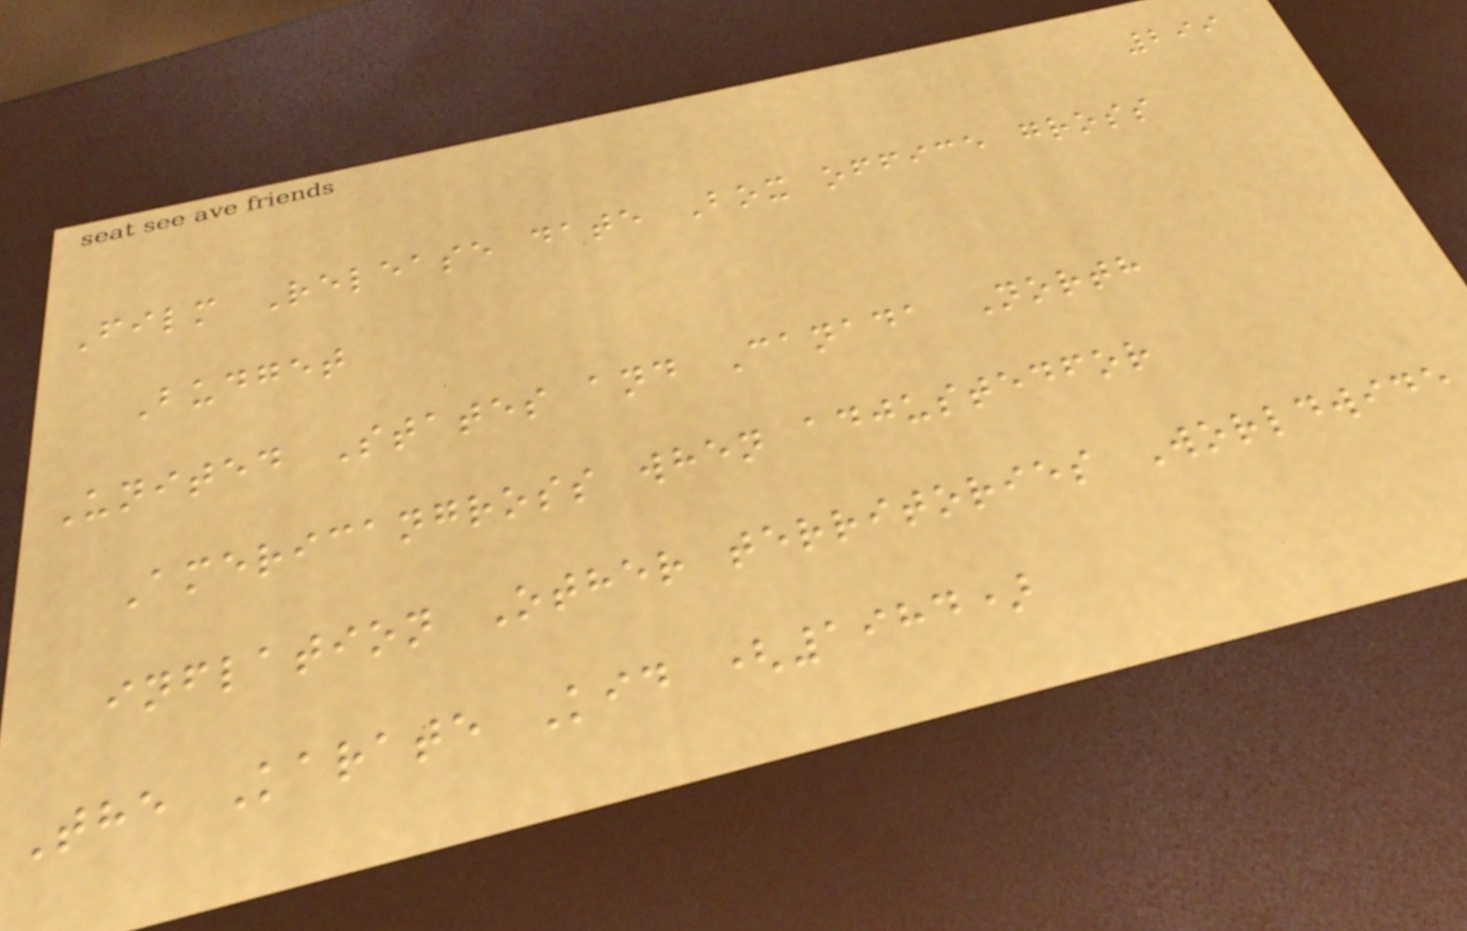299
Film Release date Box office gross
Budget
United States and Canada North
Americangross when adjustedfor
inflation Other territories Worldwide
The Karate Kid (1984)
